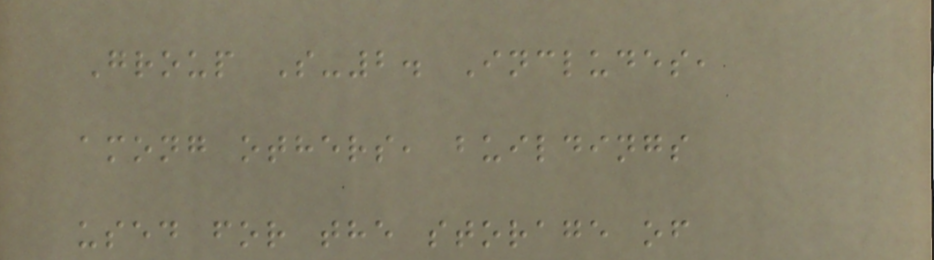Group S-2. Includes,
among others, buildings
used for the storage of
